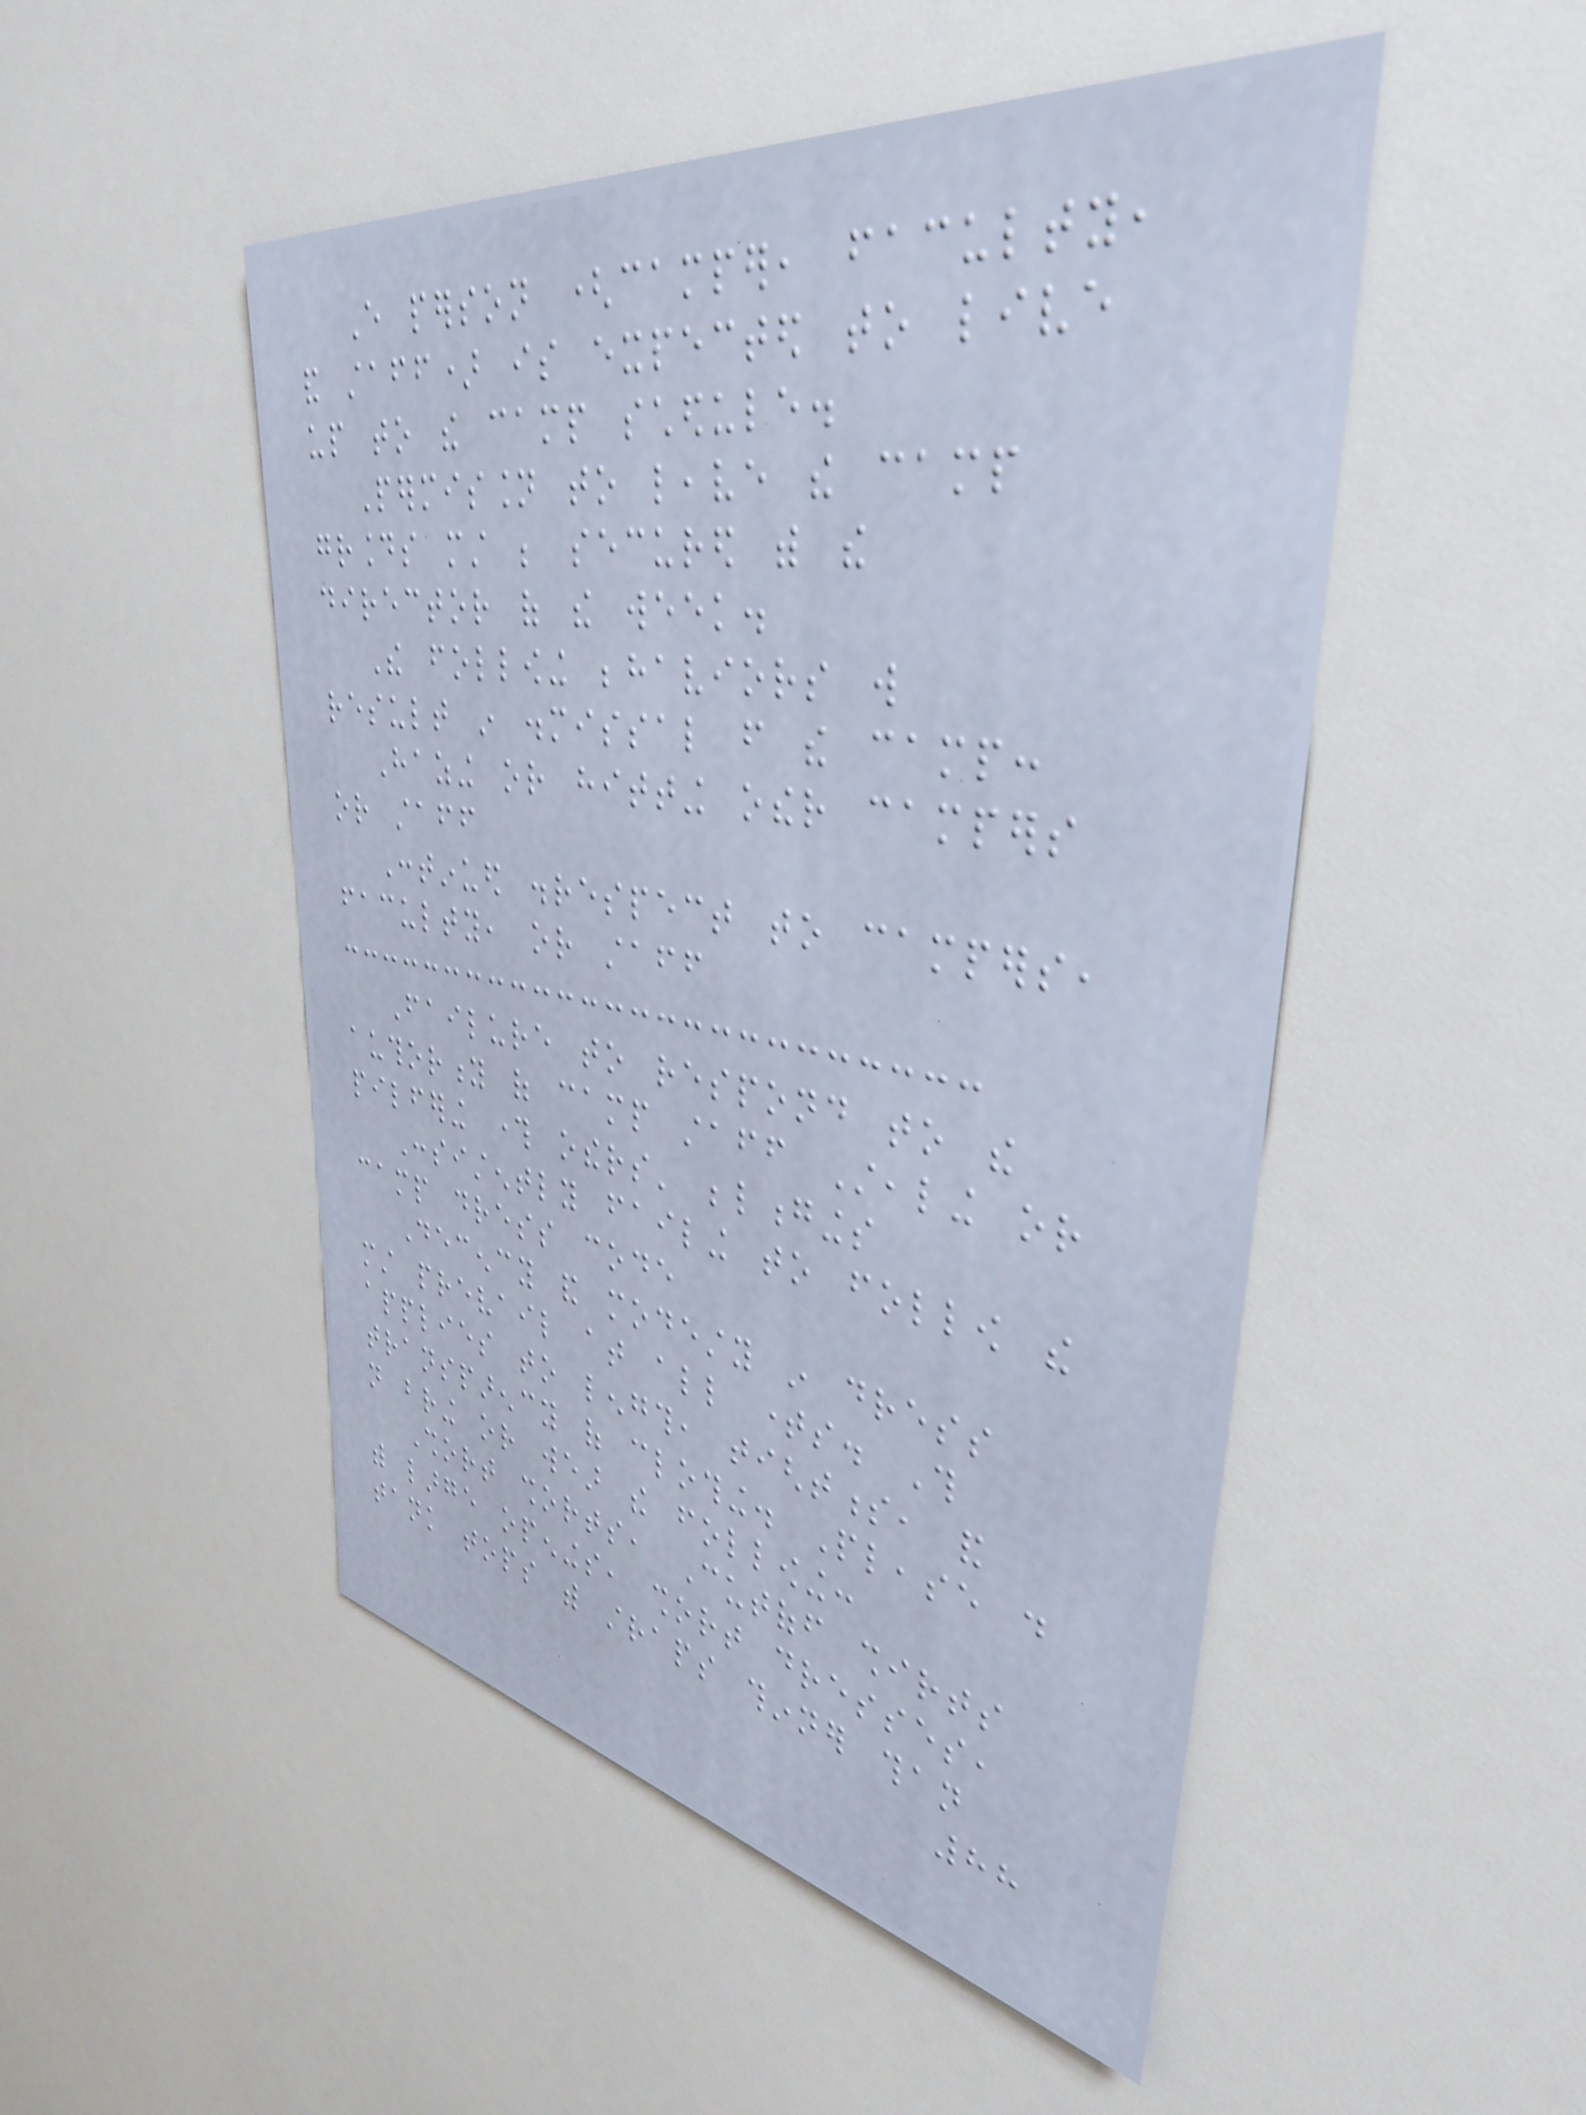Every person (camper, faculty,
and staff) is expected to live
up to the camp schedule.
Permission to leave the camp
grounds must be secured with the
director of the week.
The following behaviors will
result in dismissal from the camp:
Hazing or hitting other campers
or staff
Continued disrespect to campers,
faculty, or staff
Failure to respond to the
authority of camp staff Stealing or
pilfering through others' belongings
Consistently failing to follow the
camp dress code
Decency and modesty in dress
must prevail at all times. This
applies to length, tightness, and
transparency of clothing. Please do
not bring or wear the following:
Short shorts, Cutoff shirts
with large openings, short dresses,
tank tops with straps thinner than
88
